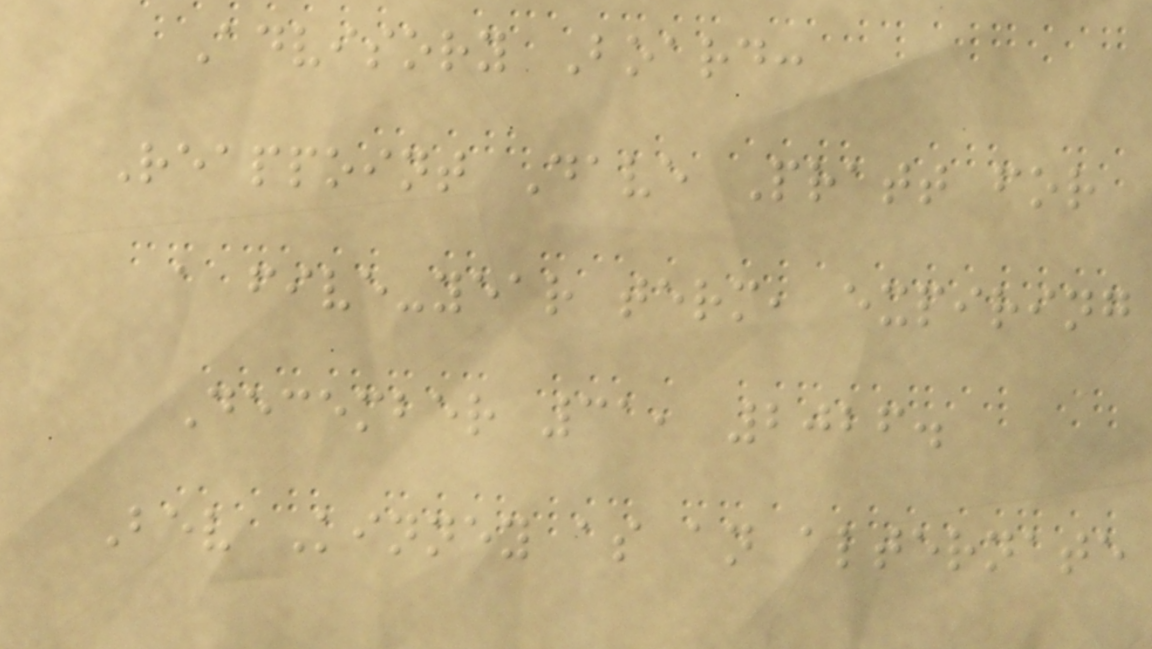Advisory Board:
Reappoint Dave Pratt for
a five-year term, expiring
December 31, 2026.
Bev Kinney as an alternate
